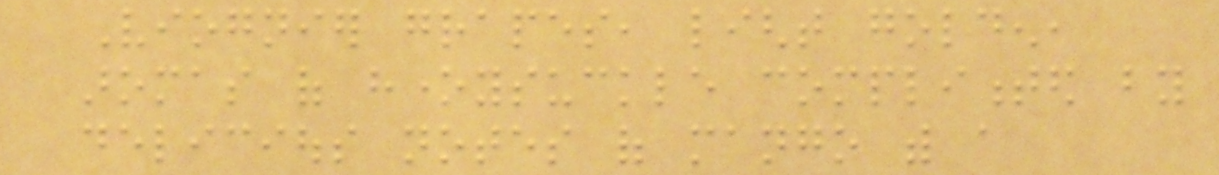Viognier grapes, light golden,
aromas of honeysuckle complimented by
delicious notes of mango with a
